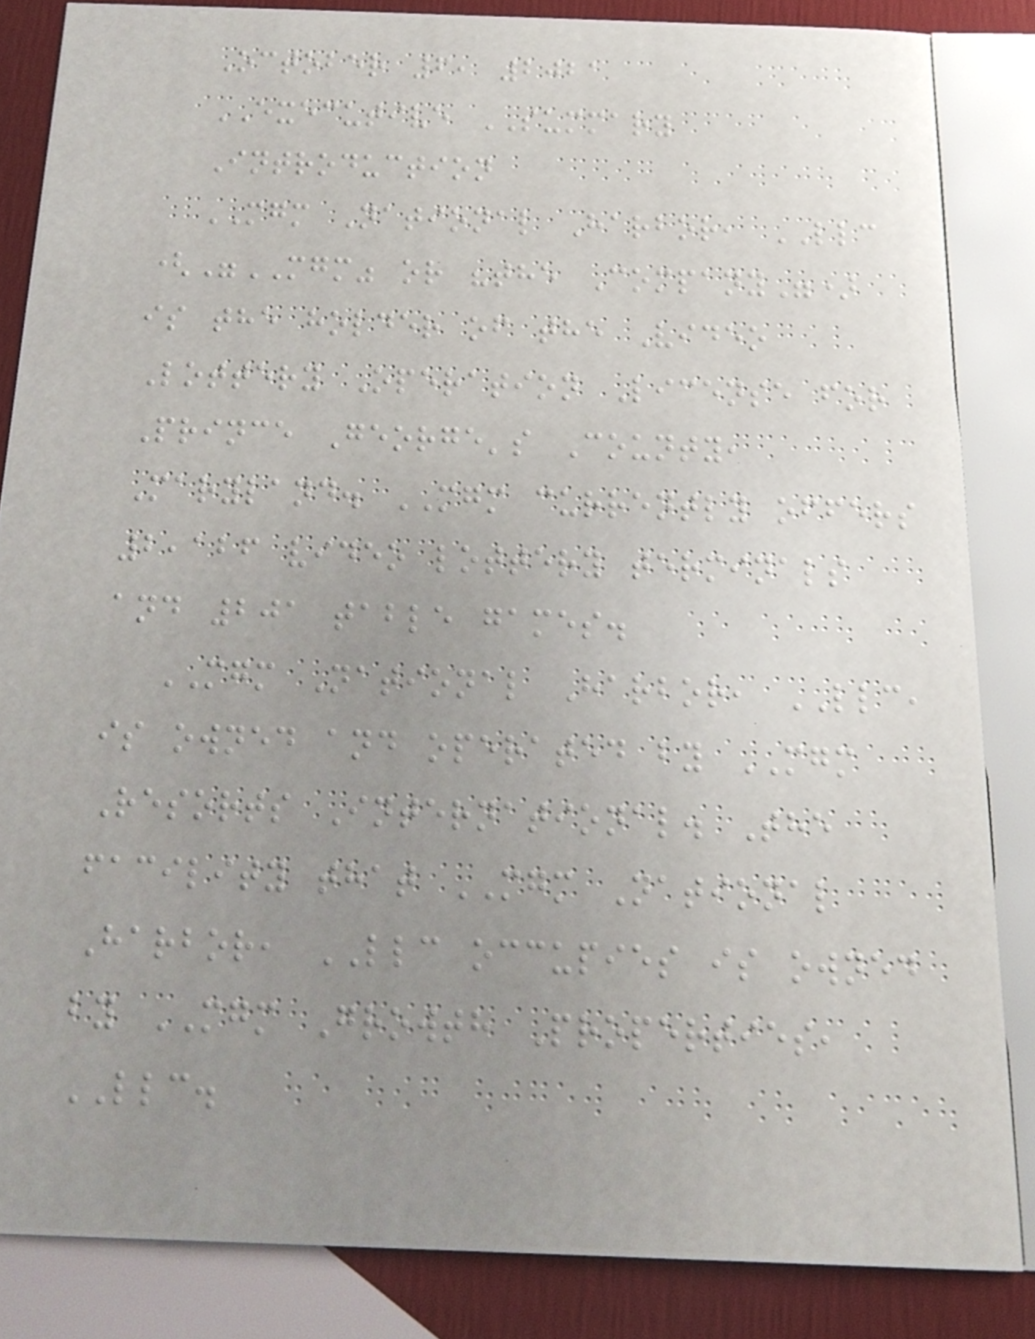October 6, 2021
EXECUTIVE SUMMARY
Introduction
MGM National Harbor, LLC
("MGM" or "the Company")
is the holder of the Video
Lottery Operation License for
Prince George's County,
Maryland. MGM currently offers
2,126 video lottery terminals
and 201 table games.
MGM National Harbor, LLC,
is owned and operated by MGM
Resorts International. The
facility that MGM National
Harbor, LLC occupies is owned
by MGM Growth Properties,
LLC.
